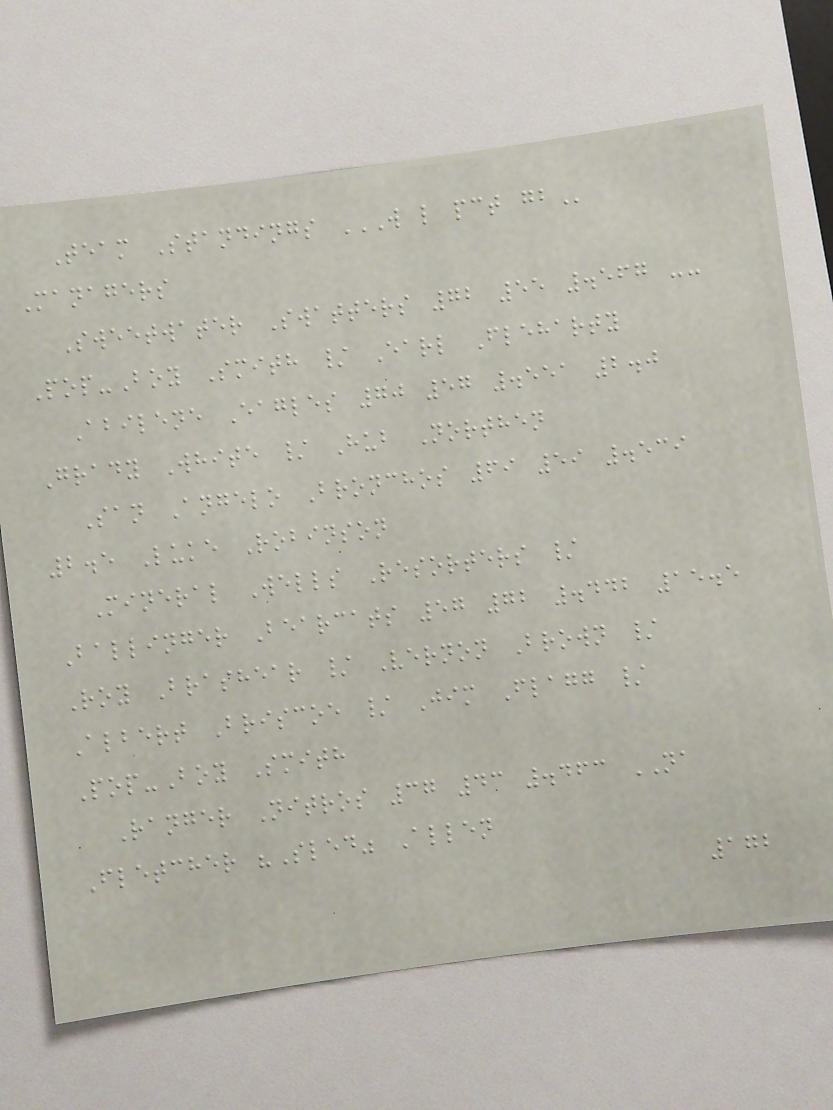Team Standings W L PCT GB
Managers
Sweetwater Swatters 72 55 .567 --
Pop-Boy Smith / Earl Fleharty
Abilene Eagles 70 57 .551 2.0
Grady White / Hub Northen
San Angelo Bronchos 69 59 .539
2.5 Luke Robinson
Mineral Wells Resorters /
Ballinger Bearcats 57 72 .442 15.5
Roy Brashear / Vernon Brown /
Albert Briscoe / Jim Flagg /
Pop-Boy Smith
Ranger Nitros 37 43 .463 NA
Fletcher "Sled" Allen
172
